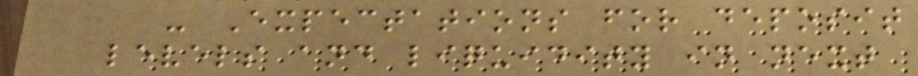- Expectations for deposit
levels and liquidity in next
